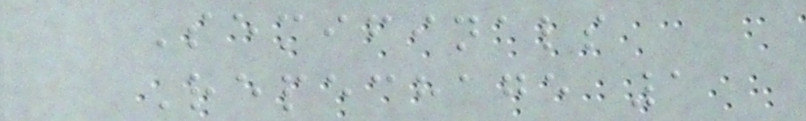Semifinals
Repechage 1
